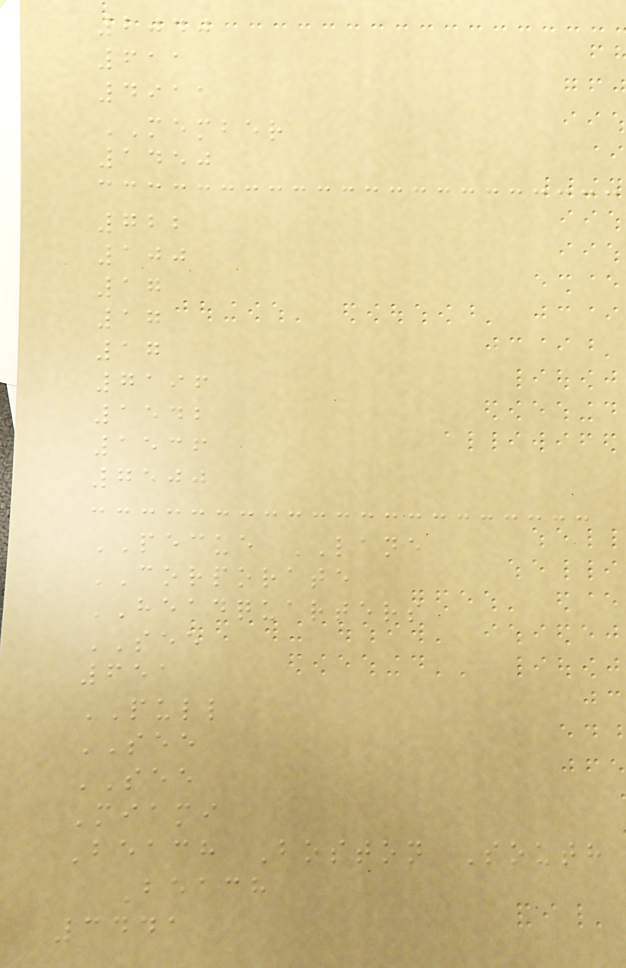2040
611
4911
MEMBER
1450
722
100
17
17
17
7196
1542
1536
7500
PECUE LANE
CORPORATE
HEADQUARTERS
SEE
651
PULL
SEE
SEE
Miami
Beach Boston South
Beach
3441
